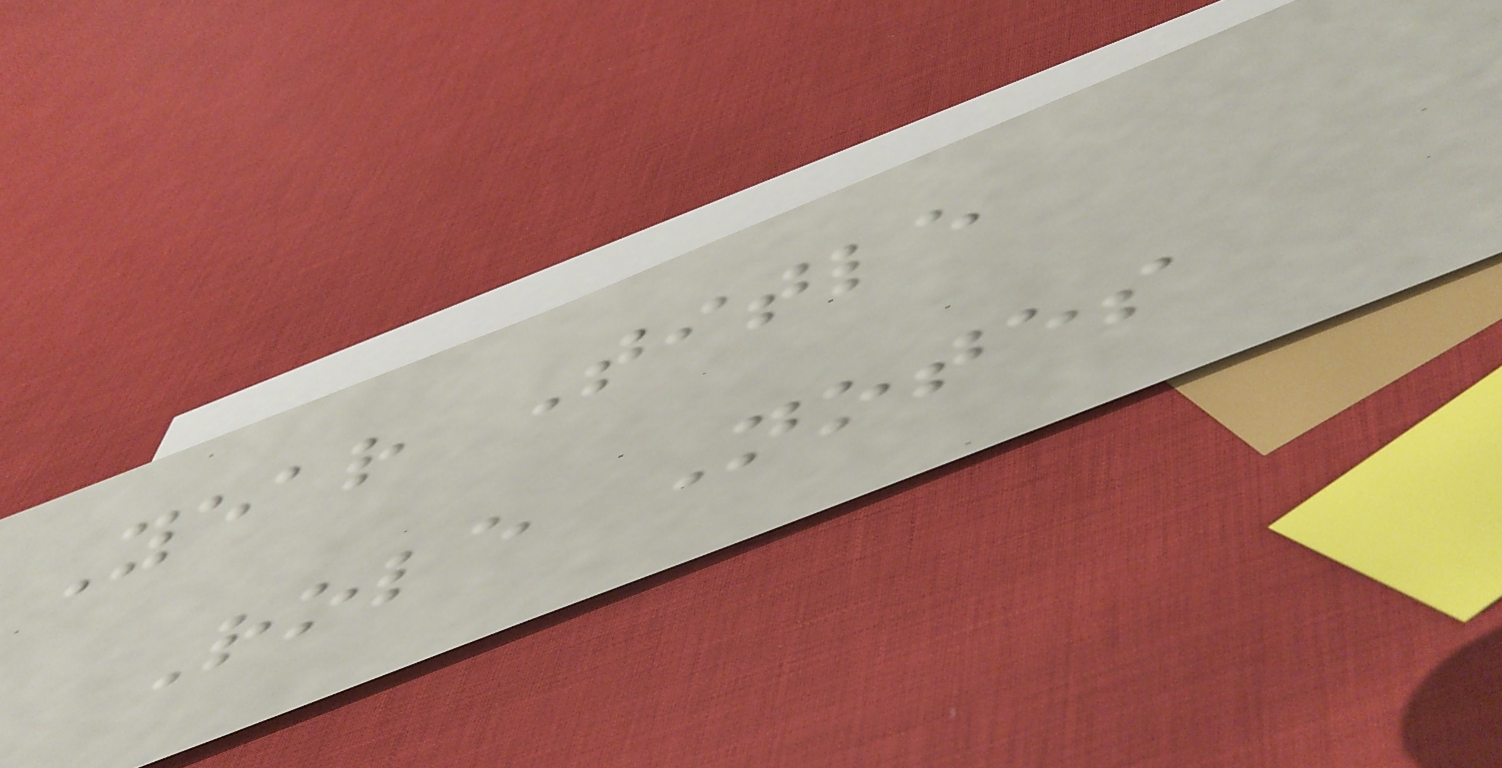Year Title
Role Notes
